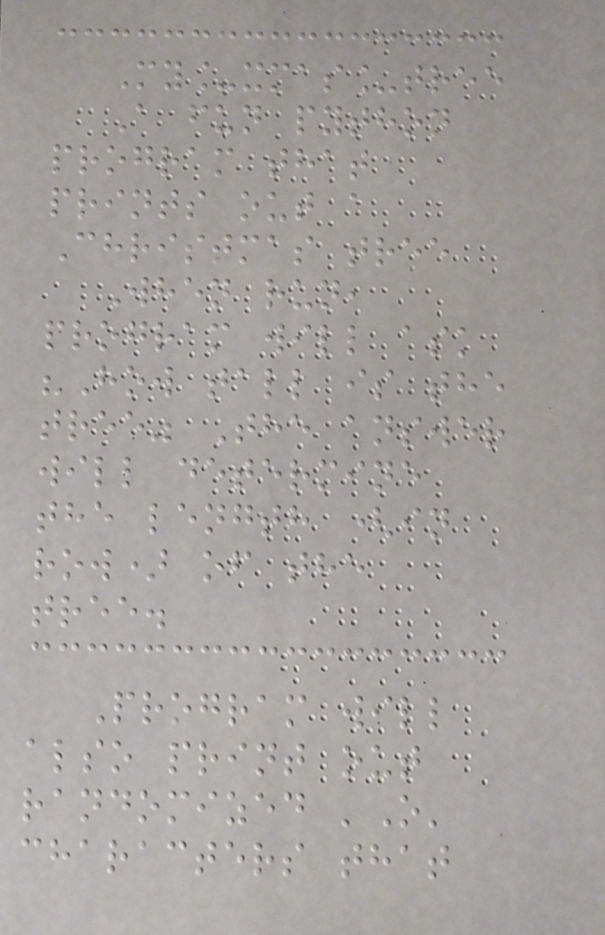My_xmas_tree
A fun python
program that
prints out a
Christmas tree
When run,
program will ask
"How tall is the
tree" The answer
will determine
the length (in
row) of the
tree.
Program will
also print out
randomized 'O'
characters that
